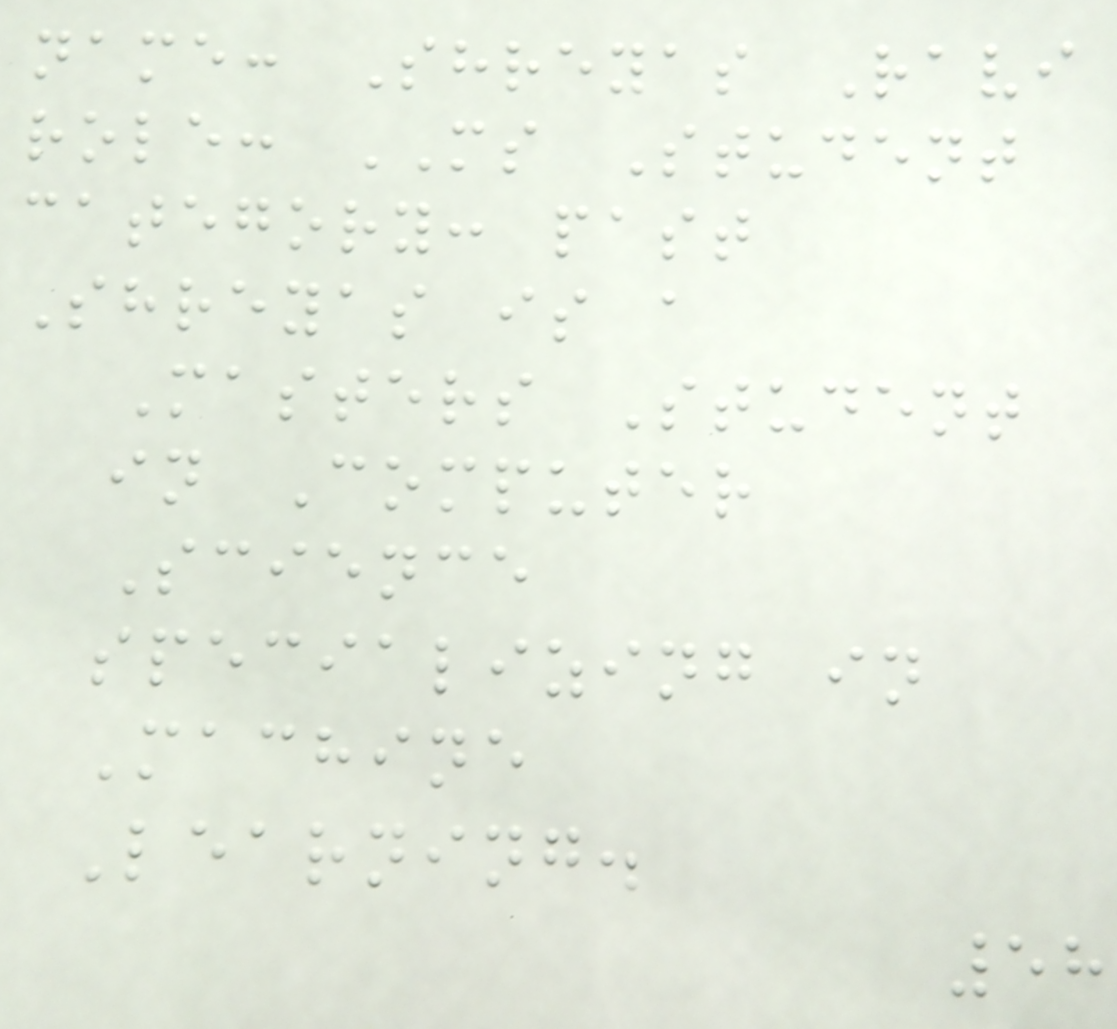name: Shreyas Ravi
role: MS Student
category: past
Shreyas is a
Masters Student
in Computer
Science
specializing in
Machine
Learning.
58
